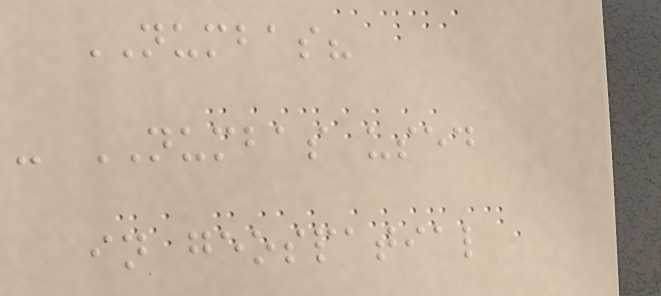NUMBAS?
- NUMBAS used
in geospatial
